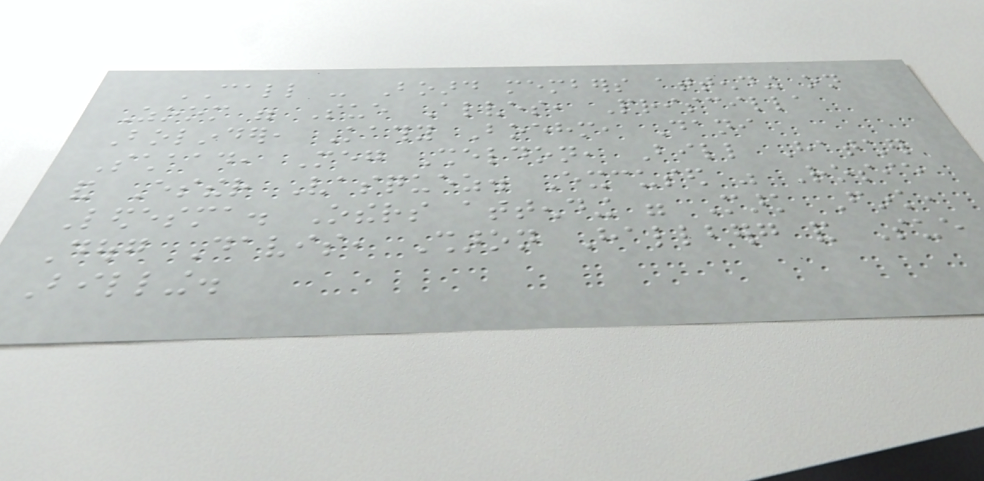CALL - Board members attending on
Zoom were Sue Alves, Priscilla
Bolinder, Kathy Boehm, Dani
Schaad, Meg Sheldon, Bill Hatcher
and Esther Vasquez. Excused was Rosie
Ledesma. Others attending were Mark Fink,
Doug Davis, Sharon Hallberg and Sue
Billing.
